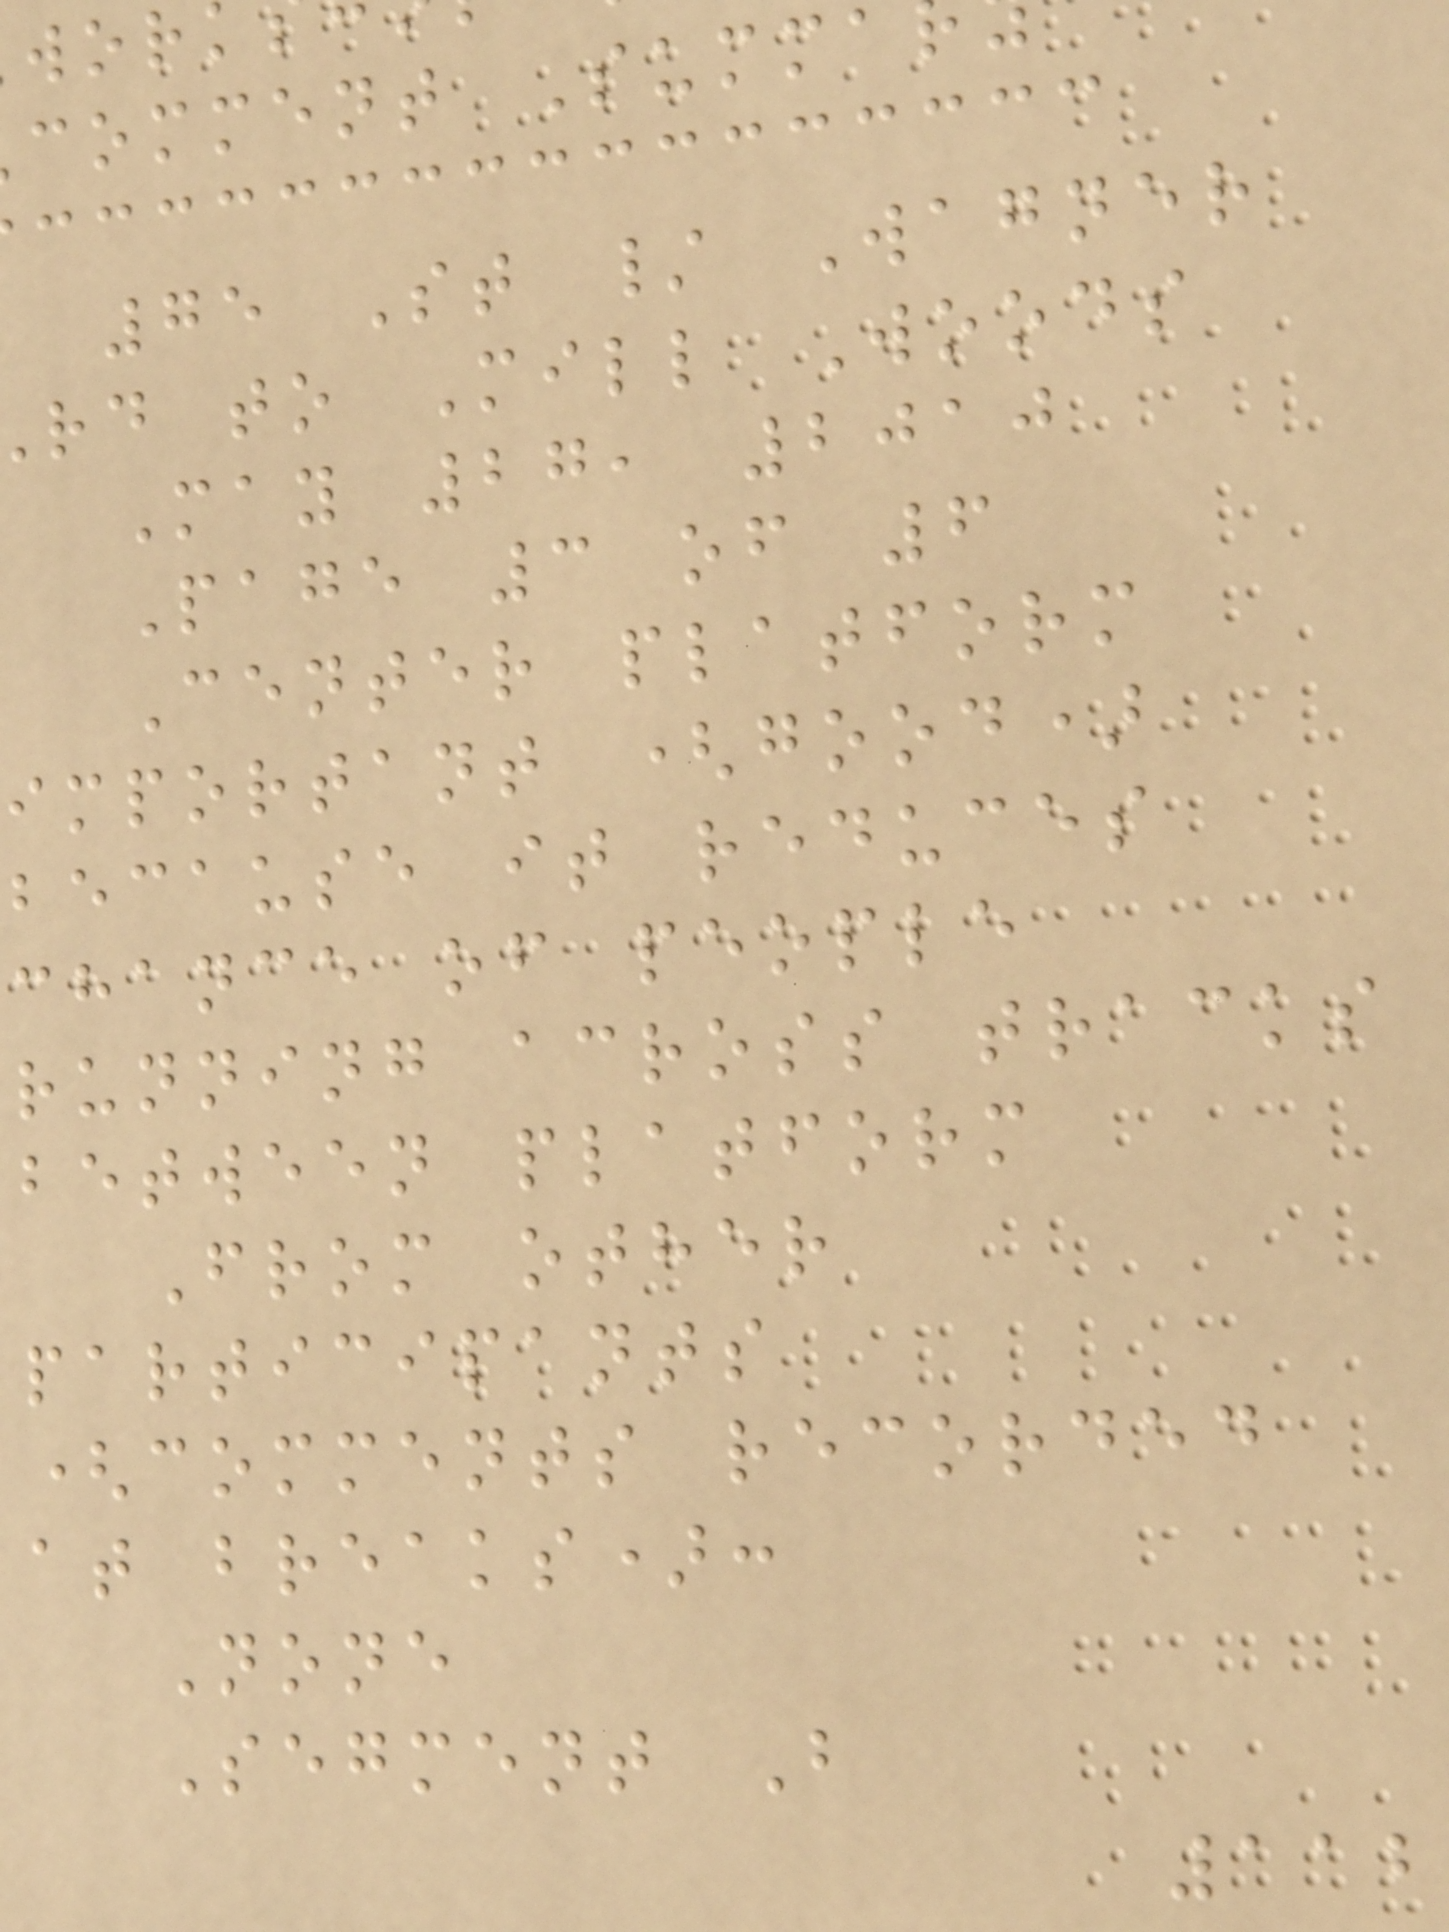comment Summa
75 St / Wagner
rd to Mill Woods
May 27, 2010
Page 3 of 6
Center platform
important (good)
because it reduces
chance of people
running across tracks
between platform
From other
participants
(comments recorded
at breaks):
None
Segment B
112
